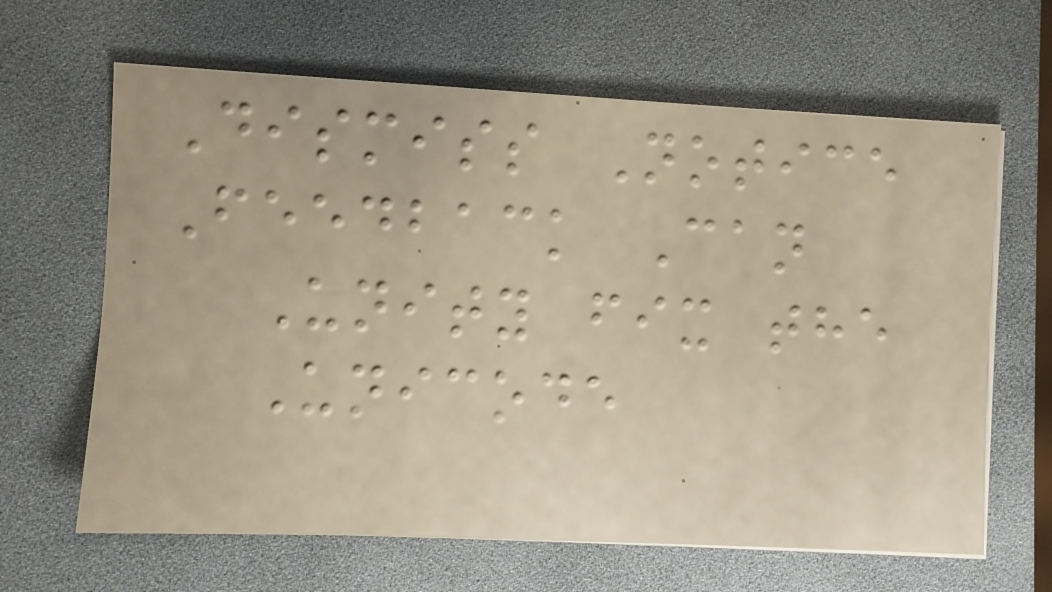Dismiss Notice
Feedback Can
Unity fix the
Unicode
